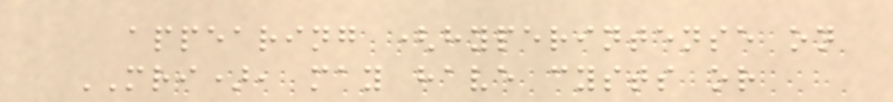appearing (hyperintense on
MRI), may have cysts or
